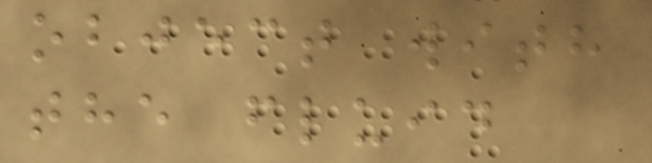object with
the fluid
